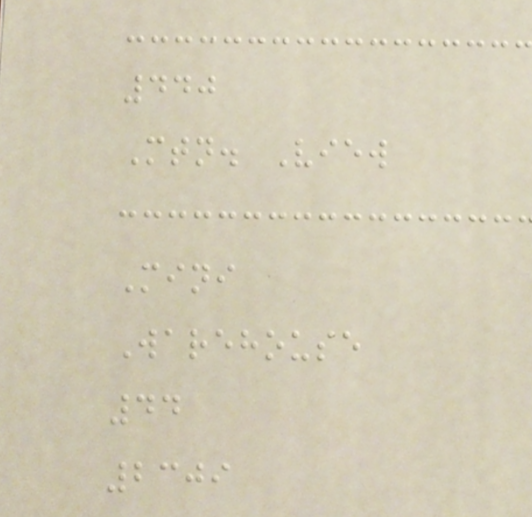440
Mtn. View
Mini
Warehouse
44
2309
